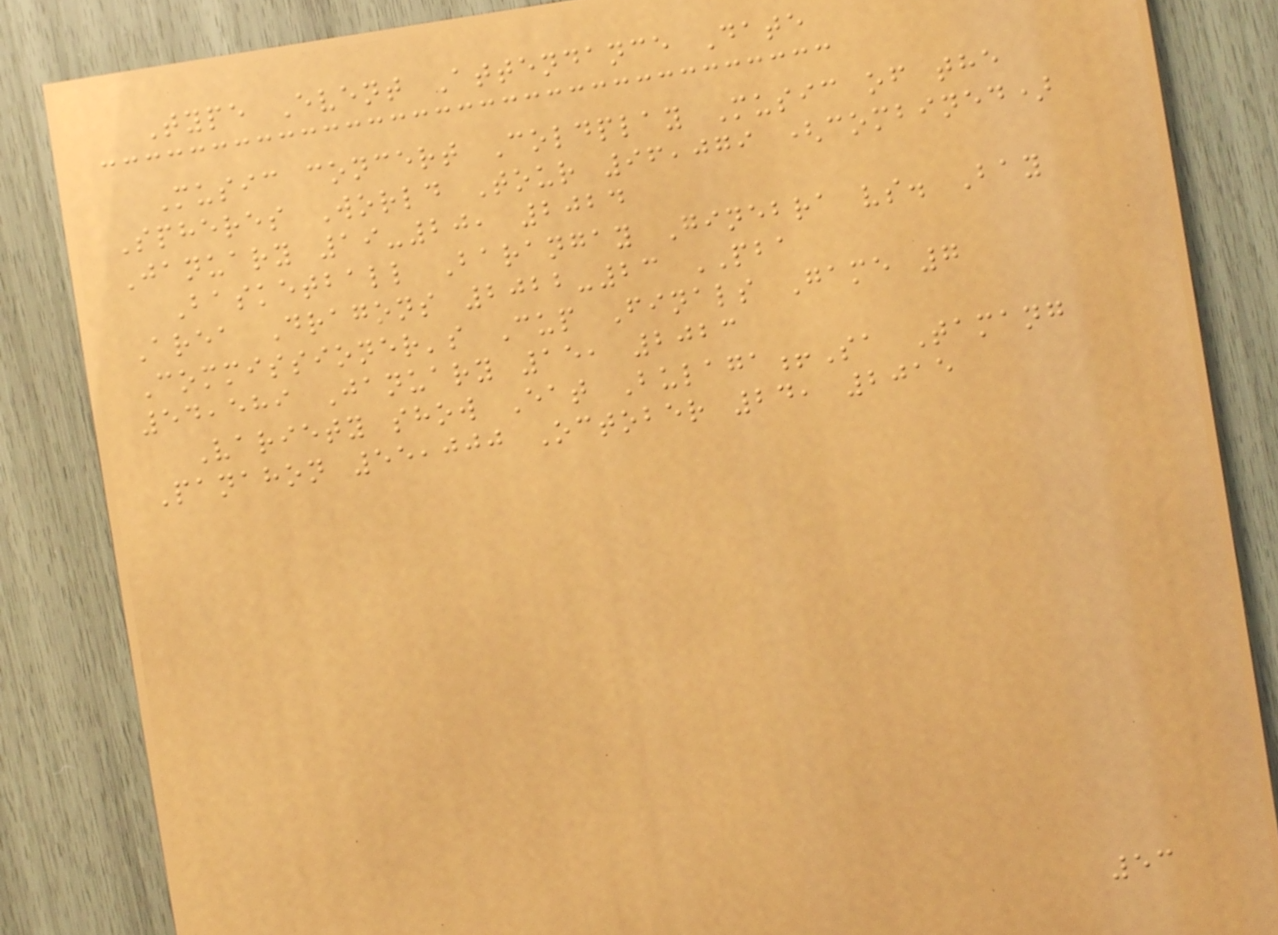Type Event Attendance Date
Music concert Coldplay Music of the
Spheres World Tour 96,079 (combined)
January 19-20, 2024
Basketball Barangay Ginebra vs. Bay
Area Dragons 2022-23 PBA
Commissioner's Cup Finals Game 7
54,589 January 15, 2023
Variety show Eat Bulaga!Sa Tamang
Panahon 55,000 October 24, 2015
53
